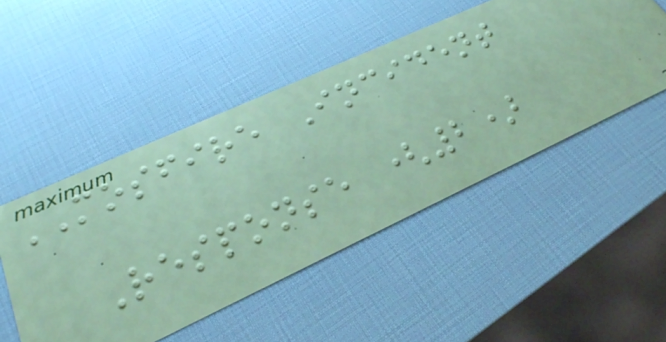MOSFIRE Incident
Response (2)
